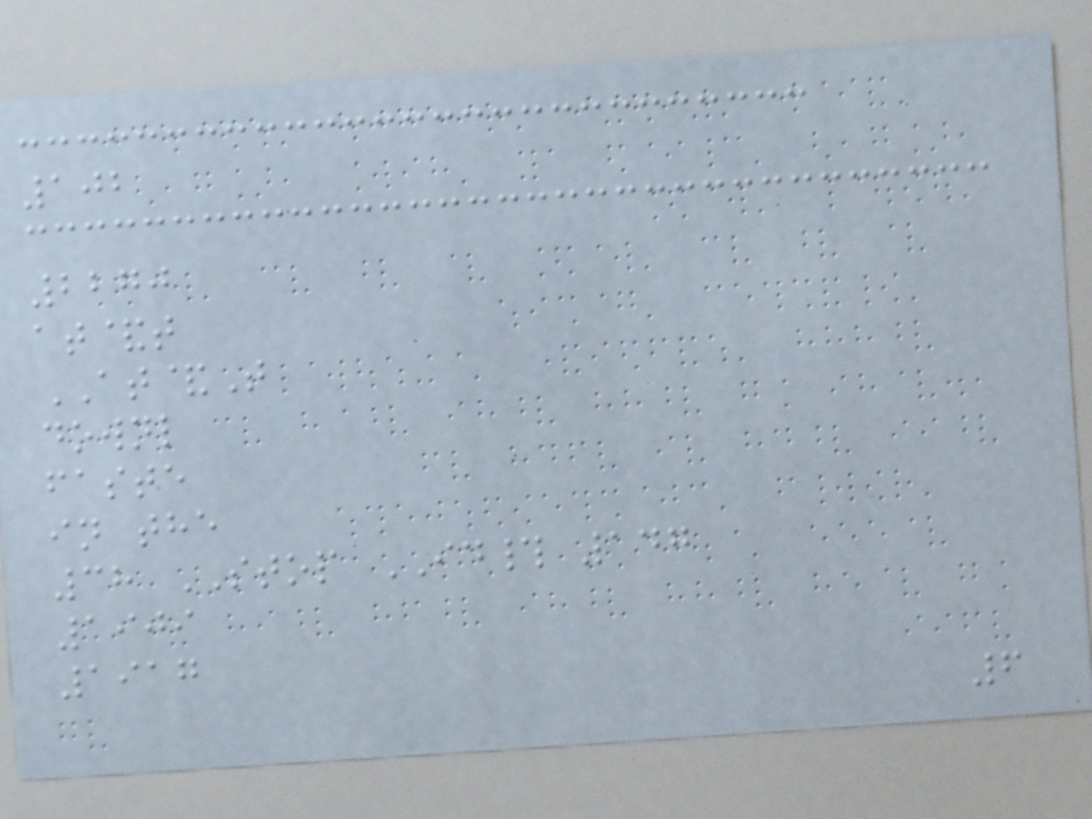102
2270
at&t
AT&T
downl
faste
in the
38 STOP ID# 147
1909
1917
6
